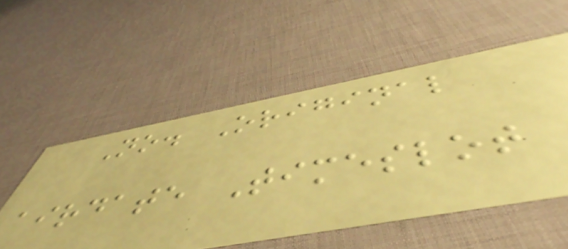No. Original
airdate Timeslot
